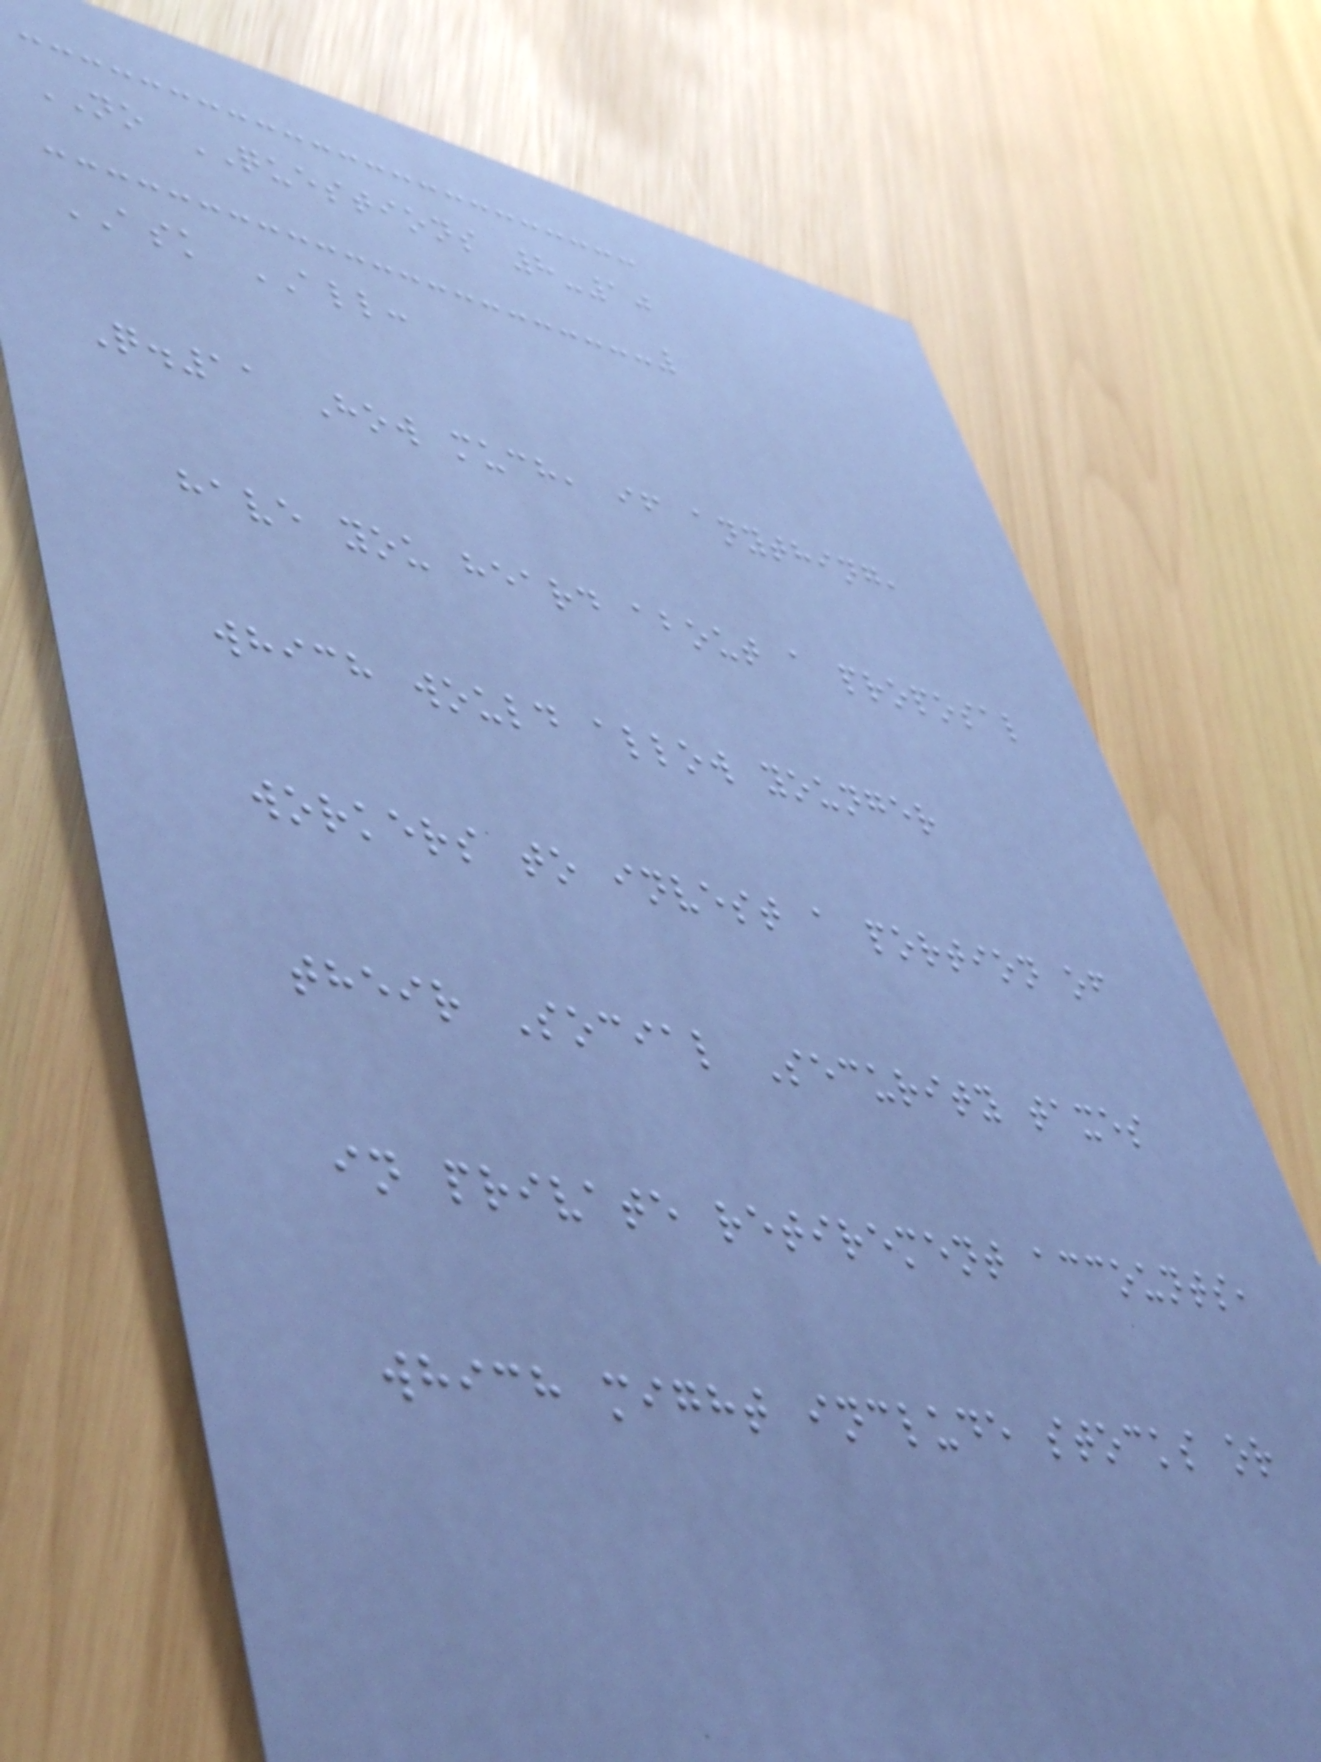NO QUESTIONS 8-10
ASK ALL:
Q.11 How much, if anything,
have you heard about a proposal
which would allow younger
workers to invest a portion of
their Social Security taxes
in private retirement accounts,
which might include stocks or
